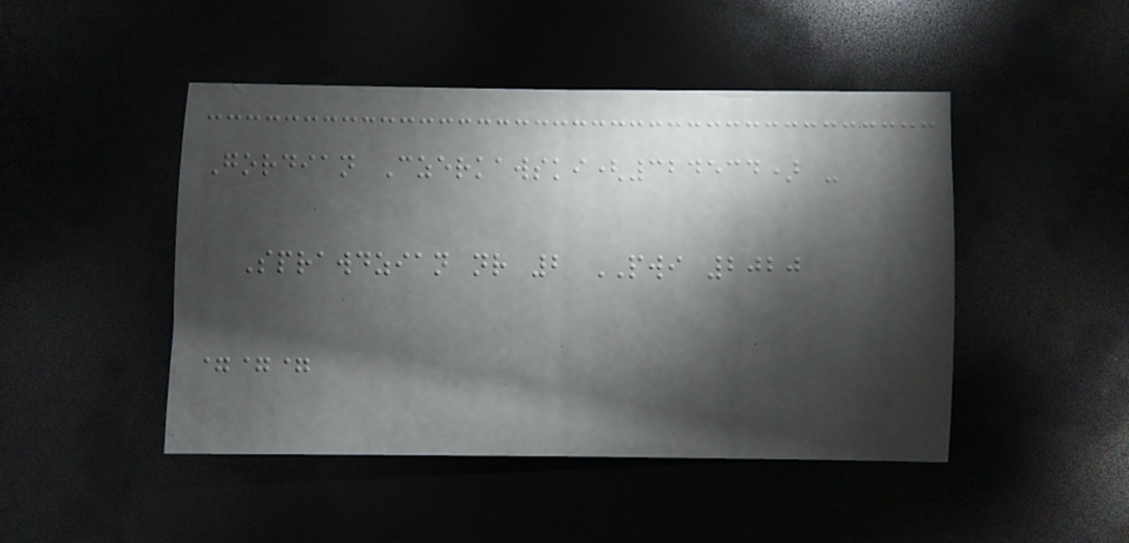Gordian Czerkawski(324534) -
Sprawdzian nr 2 PWI 2020
===
